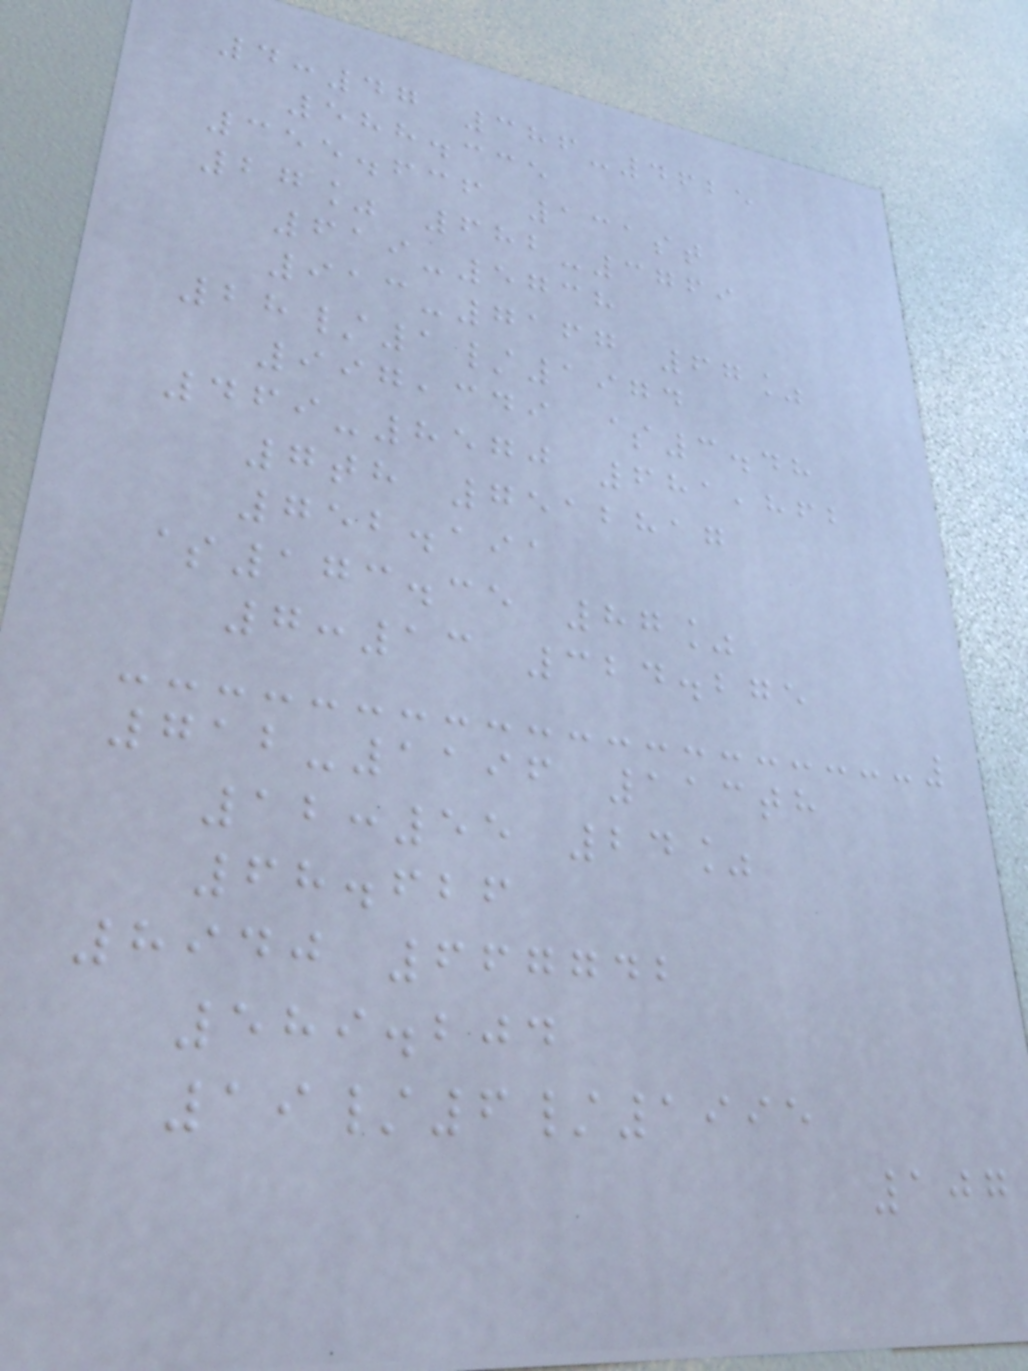4:47 386-4625
588.335
355.636 131st
27% 682-3769
619-5738
913-7167 67%
28/1/1974
997,349 $3.48
469-8570 681,862
7th 7512817
752.191
$173.35 87%
7:13 324.275
712-1196 113th
12:55 24%
68.626
8940 667742
589.204
19/6/1995
107
